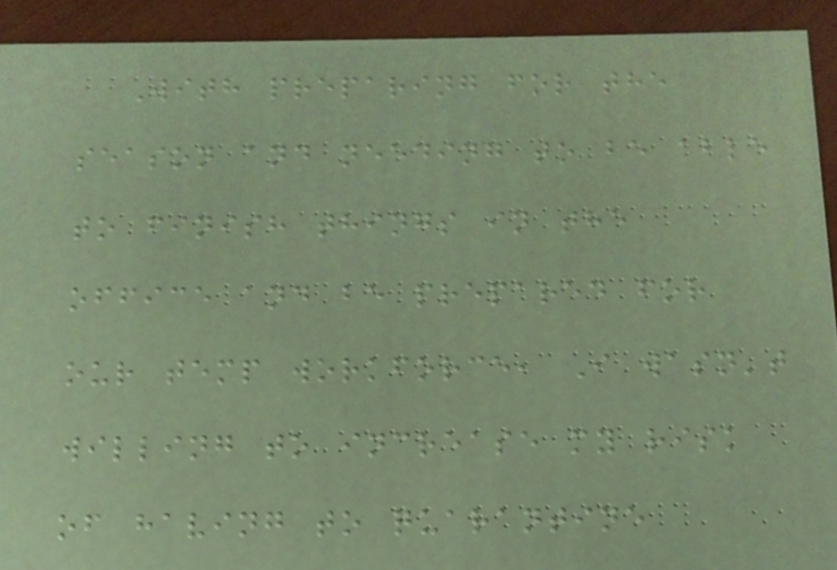With preparing for the
season and needing to be able
to finish things in the
office and be prepared for
our temp workforce, I wasn't
willing to increase my risk
of having to quarantine
